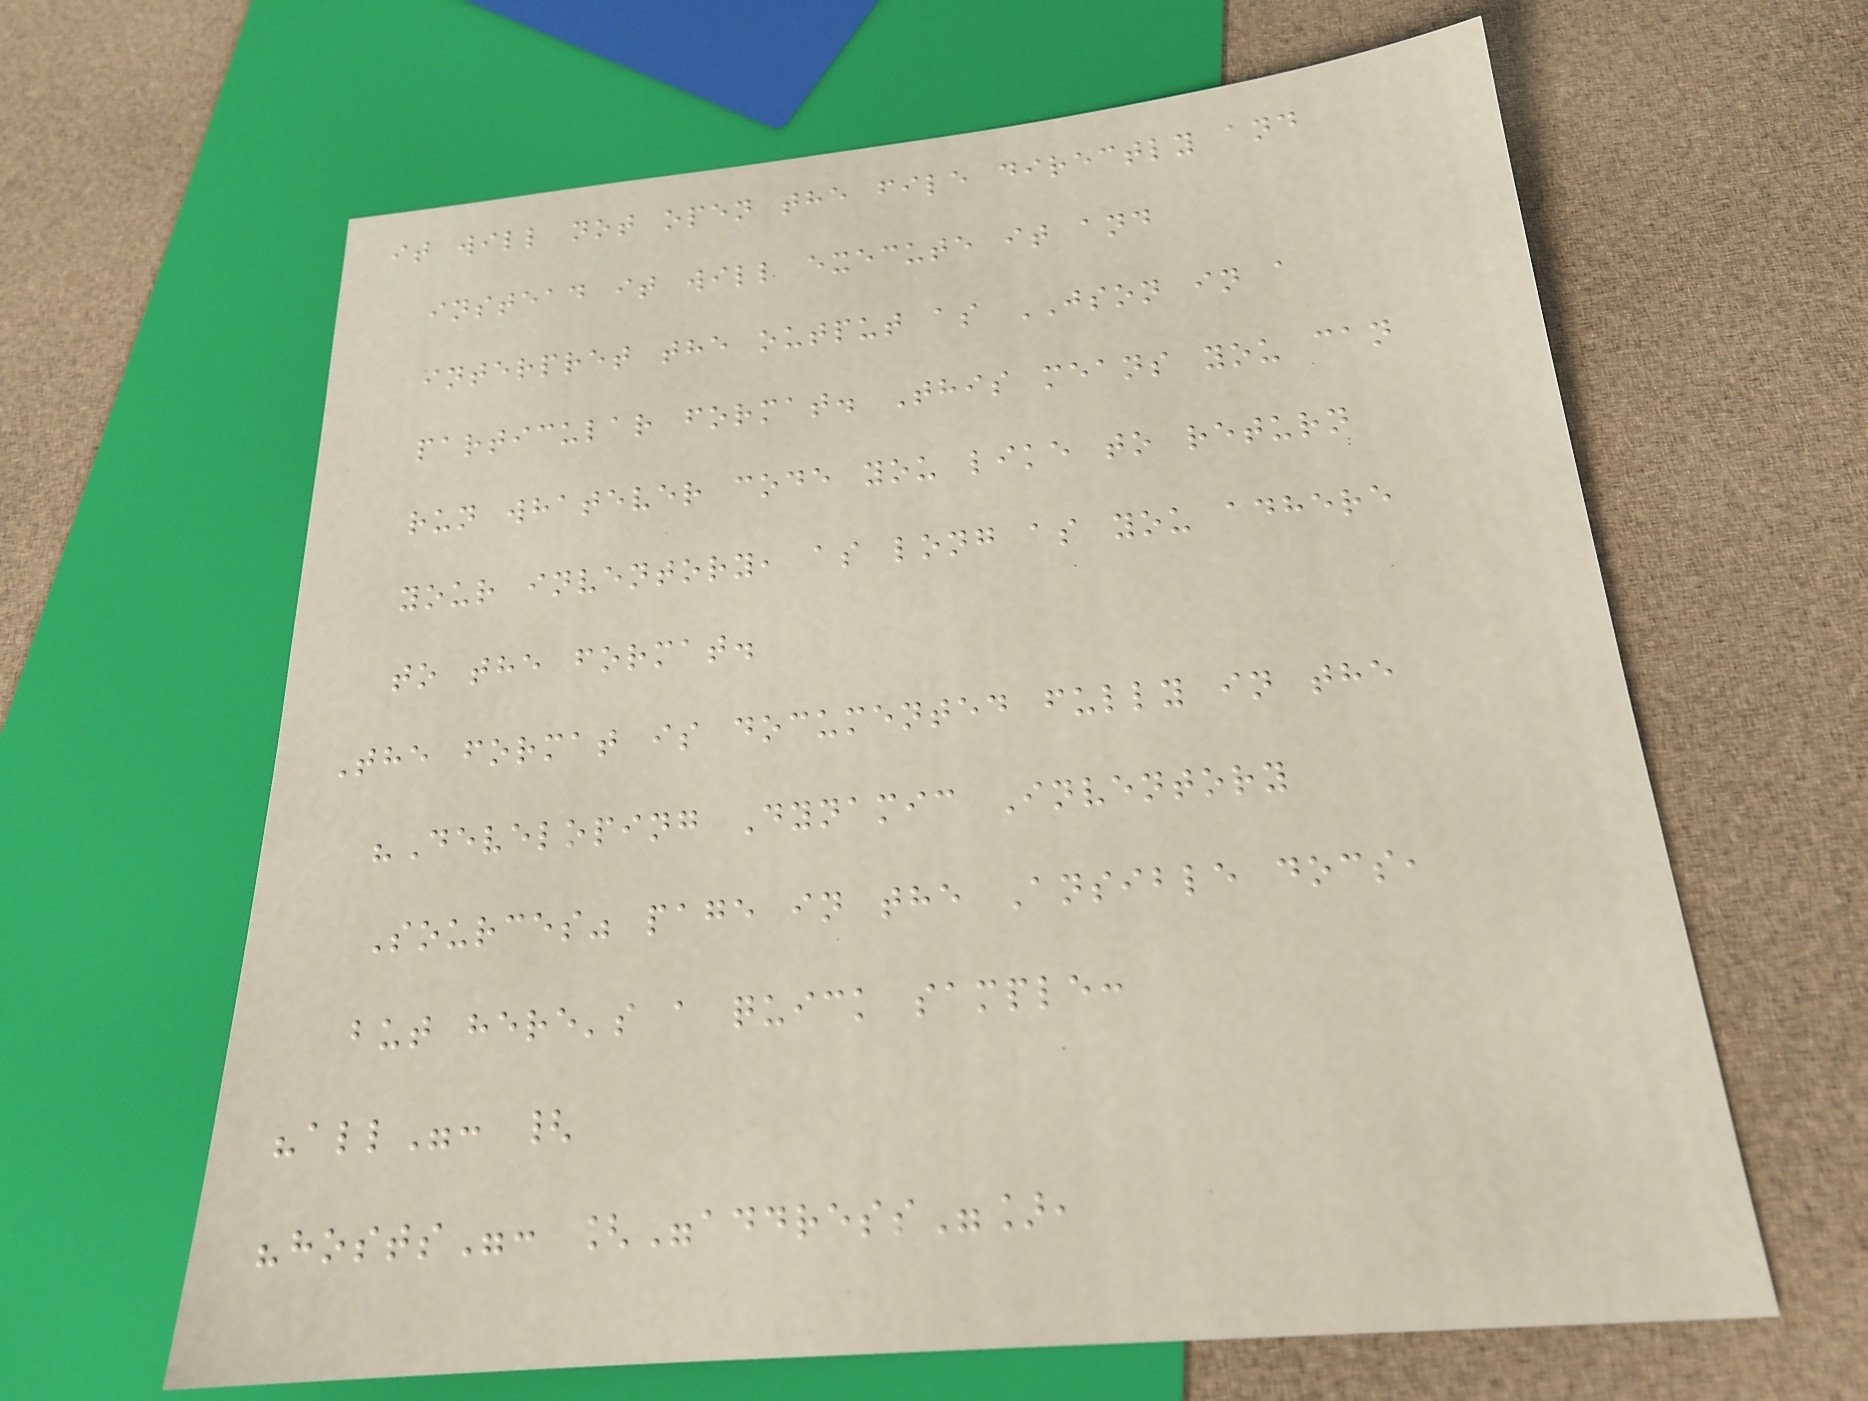it will not open the file directly and
instead it will execute it and
interpret the output as JSON in a
particular format. This means you can
run whatever code you like to return
your inventory, as long as you adhere
to the format.
The format is documented fully in the
"Developing Dynamic Inventory
Sources" page in the Ansible docs,
but here's a quick sample:
"all": {
"hosts": ["address"],
